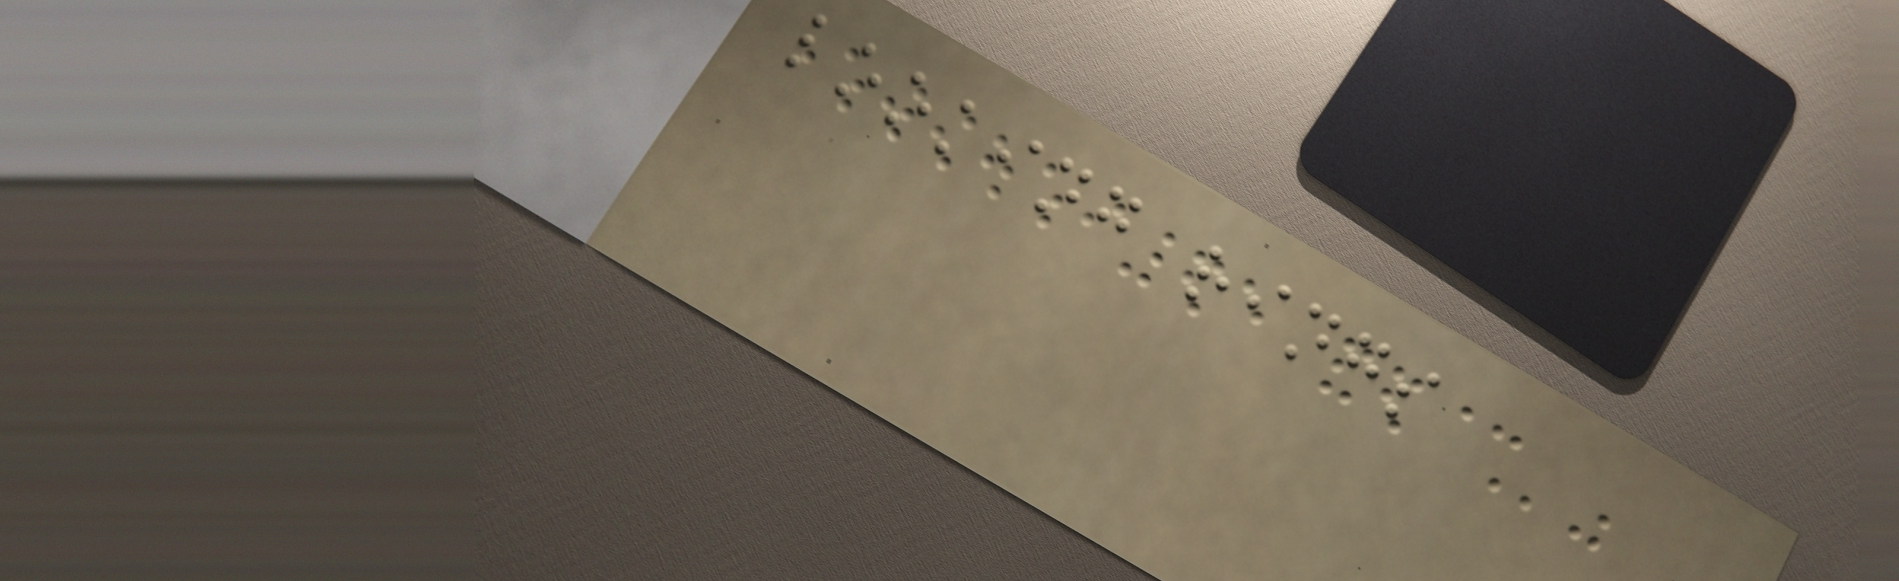looking rings
